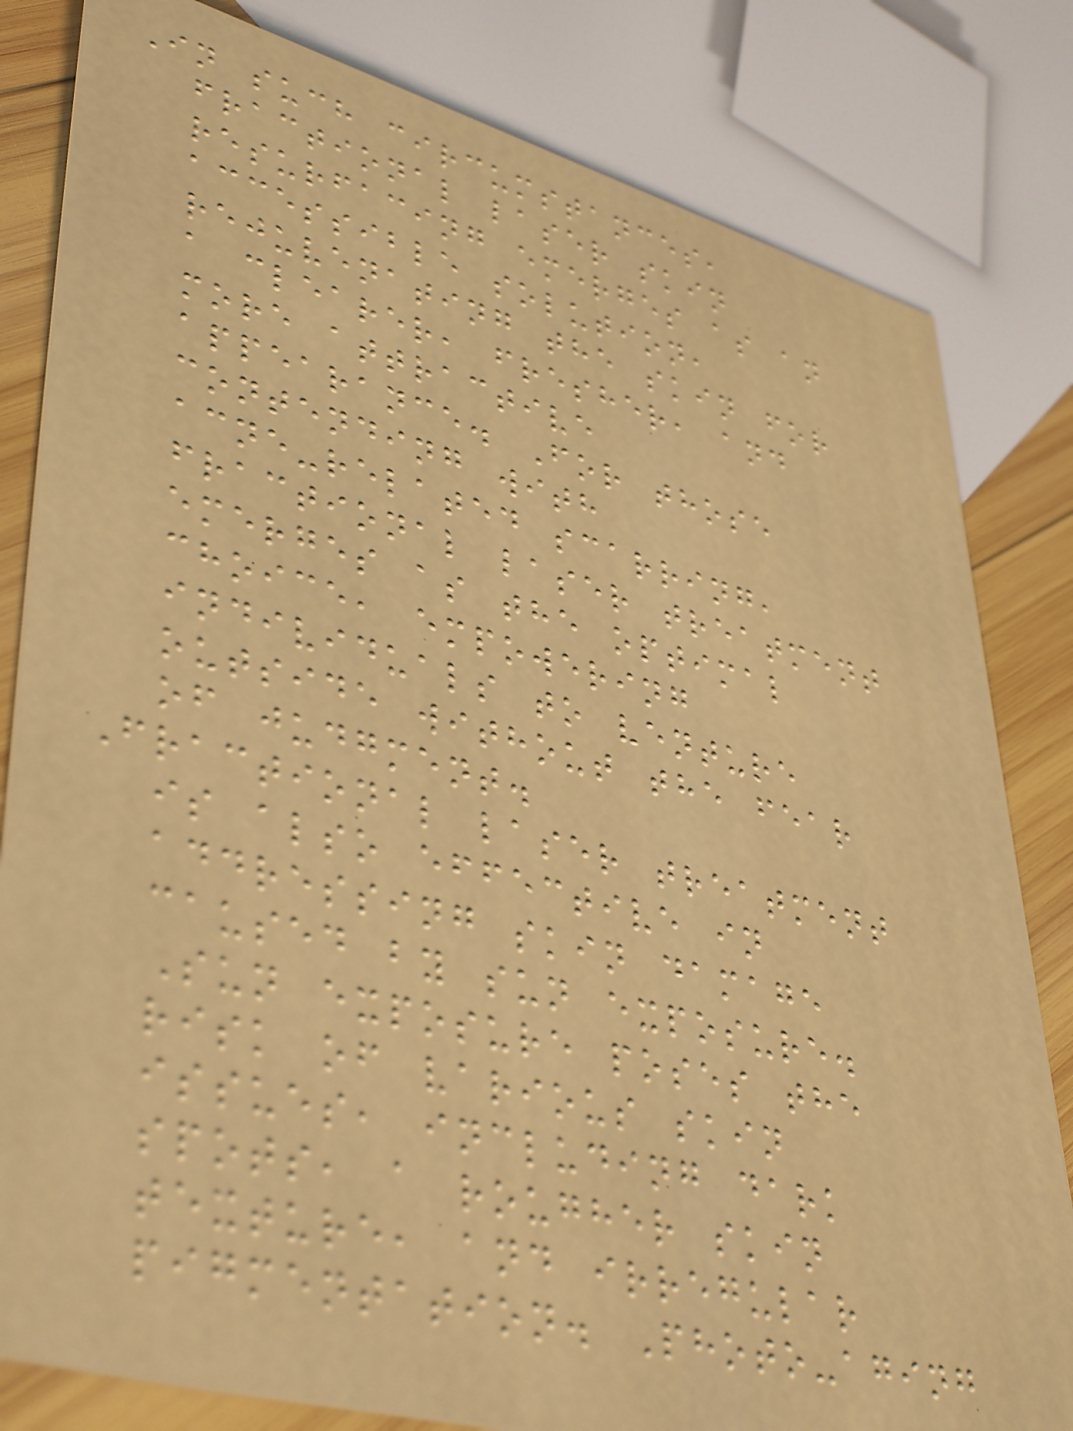In such circumstances,
fractional laser skin
resurfacing emerges as an
accessible solution,
rejuvenating the skin for
a clearer, fresher, and
more attractive
appearance. For those
contending with
acne-related scarring,
fractional laser treatment
emerges as the optimal
choice, empowering
individuals to venture
outside without the fear
of judgment.
Fractional laser treatment
is also effective in
addressing skin damage
caused by sun exposure.
Sun exposure poses the
risk of various skin
issues, including dark
spots, a rougher skin
texture, and irregular
pigmentation. Photo-aging
